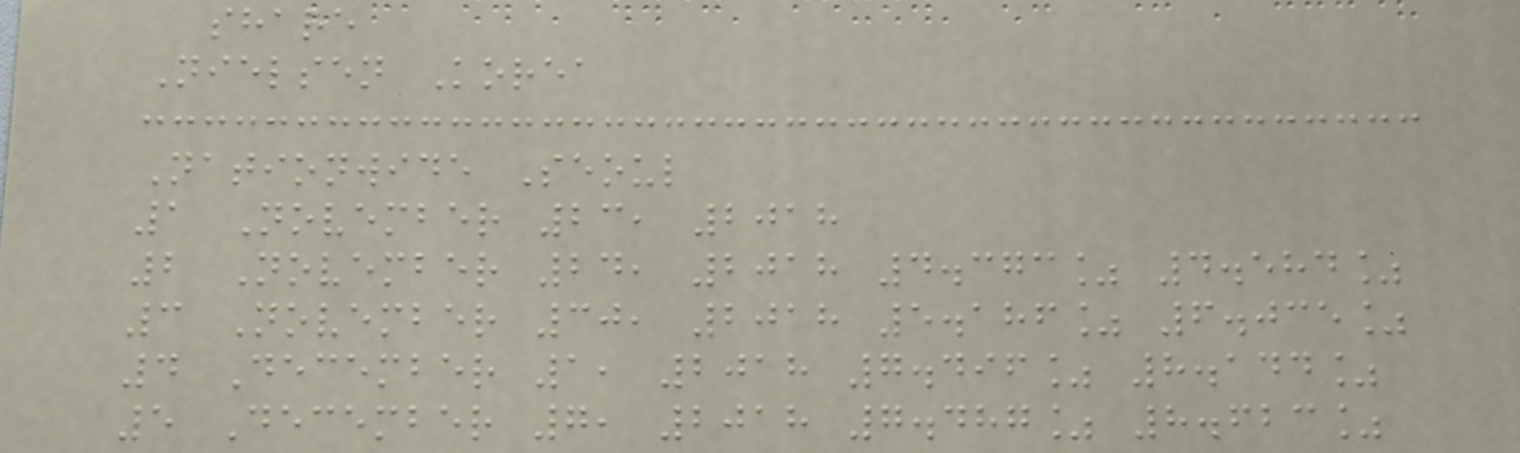share
Nielsen Korea
Nationwide Seoul
1 November 23, 2018
2 November 24, 2018 4.373% 4.584%
3 November 30, 2018 5.186% 6.035%
4 December 1, 2018 7.496% 8.144%
5 December 7, 2018 7.487% 8.623%
